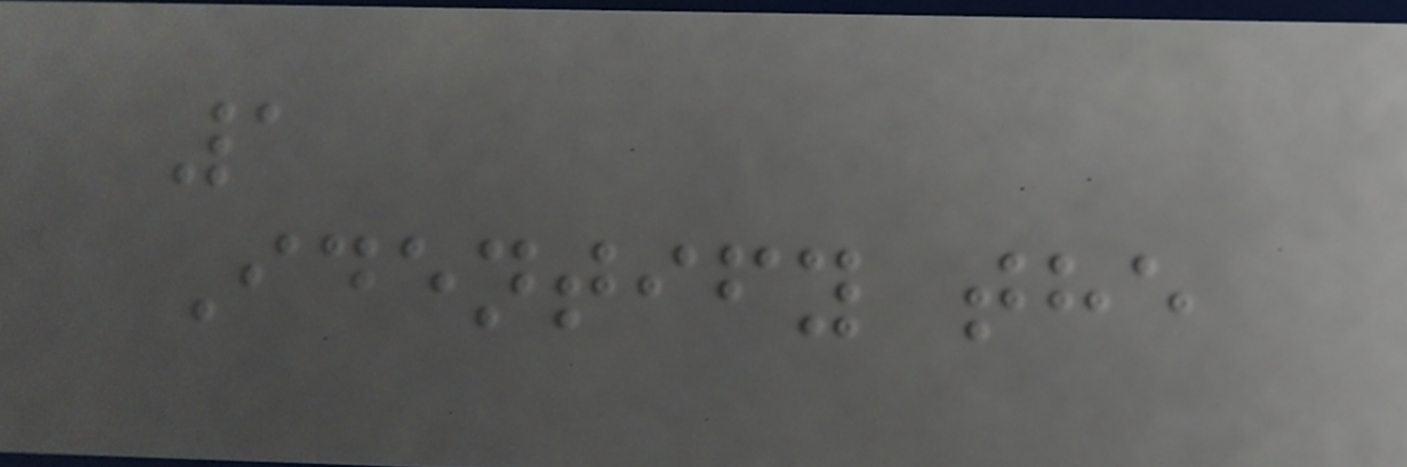1
Identify the
